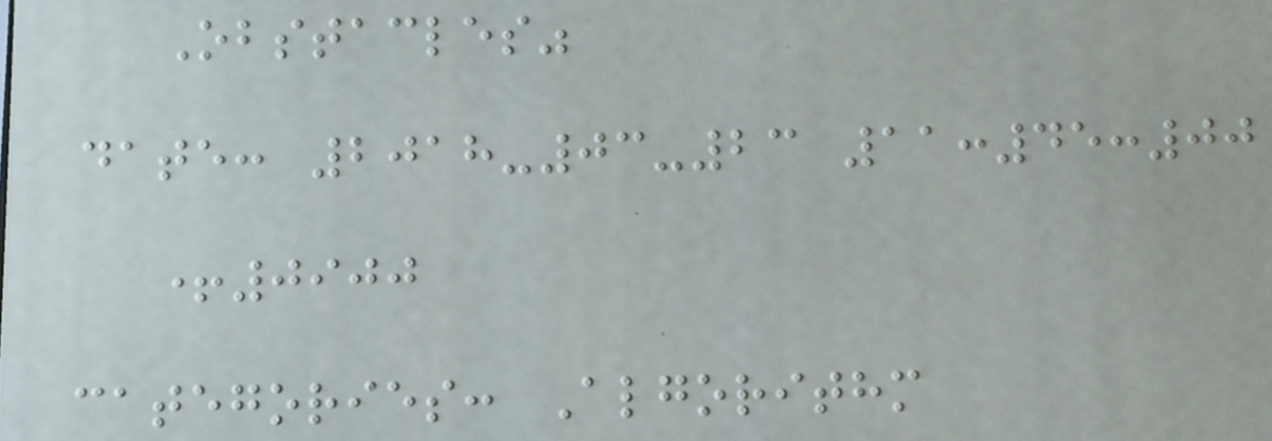Obstacles"
date: 2018-03-23 11:45:00
+0900
categories: Algorithm
